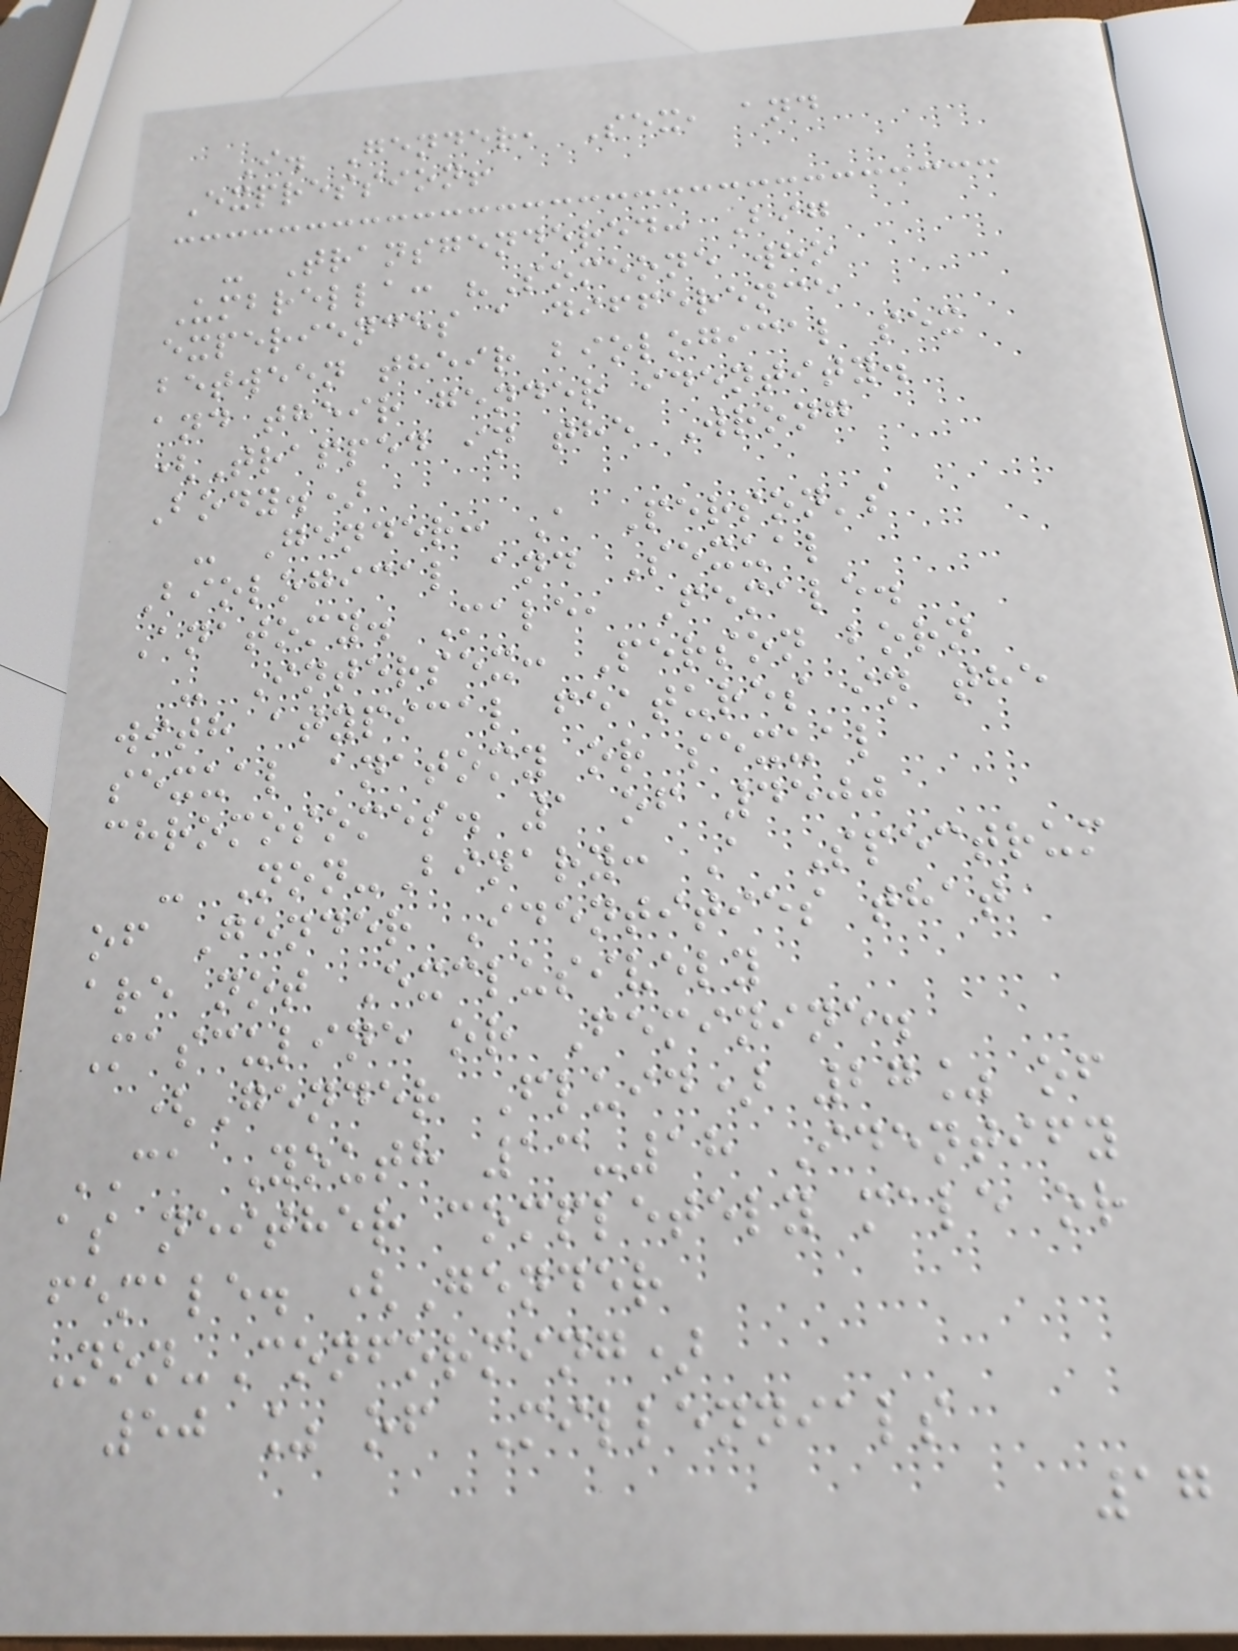I. Gender, Sex, and
Expression!
- Transgendered: Big
Umbrella: "Someone who
experiences a difference
between their biological sex
and their gender identity.
(Trapped in the Wrong
Body.)
- Gender: A Person's
Biological and Sexual
Anatomy. Male, Female.
- Intersex: Person born
with atypical features in the
sexual anatomy or sexual
chromosomes. 1 of 4500
- Non-Binary: A Spectrum
of Gender Identities that
are not Exclusively
Masculine or Feminine.
(Gender Fluid) 27% of
CA Youth 13-18 Identify
as neither completely male or
female. (Gender
Non-Conforming)
50 % of Millennials
17
